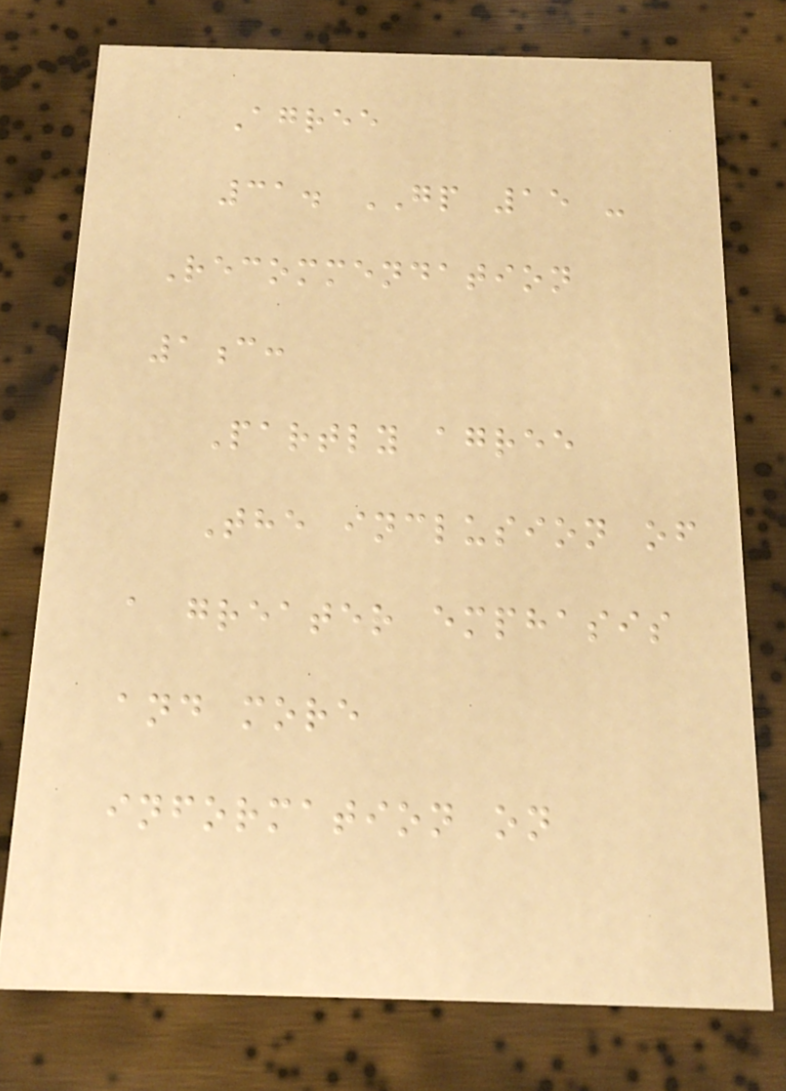Agree
31. GP 15 -
Recommendation
1c:
Partly agree
The inclusion of
a greater emphasis
and more
information on
